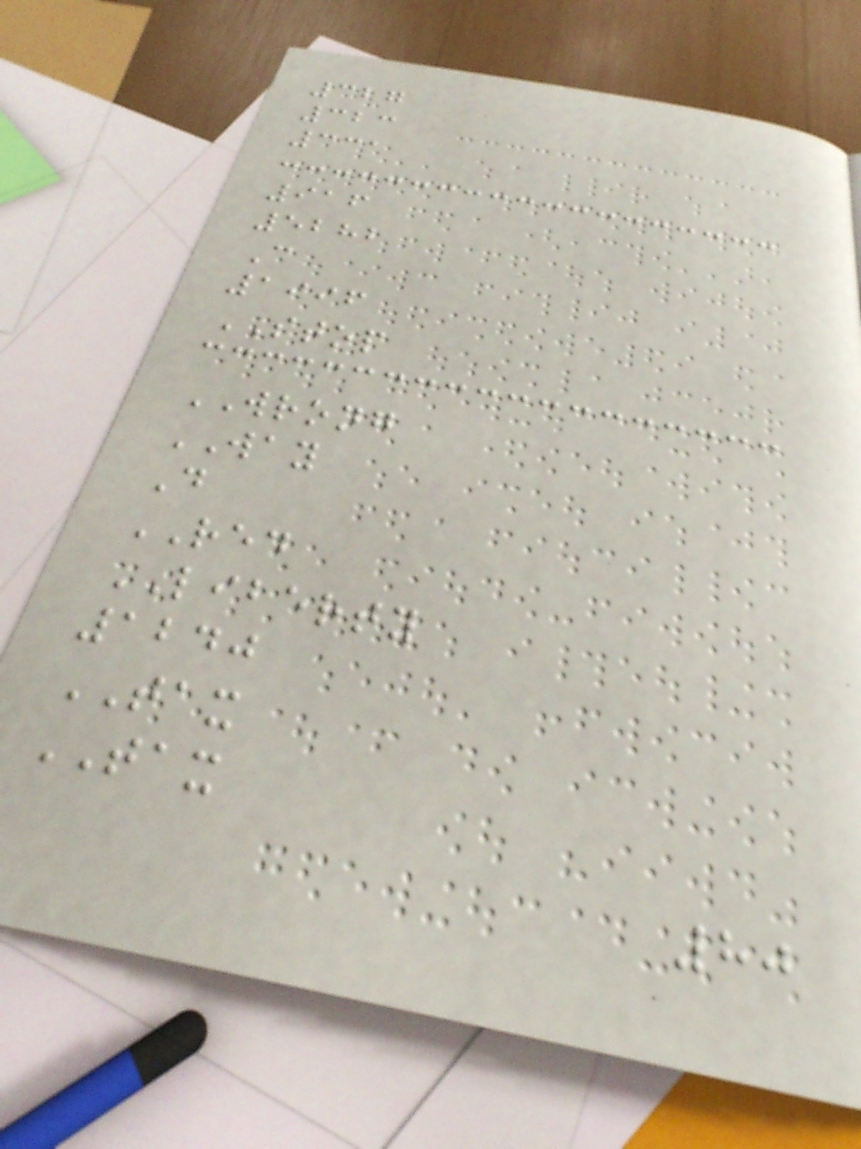327
323
331
916
5282
C
1996
STOP
WRONG
WAY
D
RED
LIBERTY
1240
TAX
TAX
80
